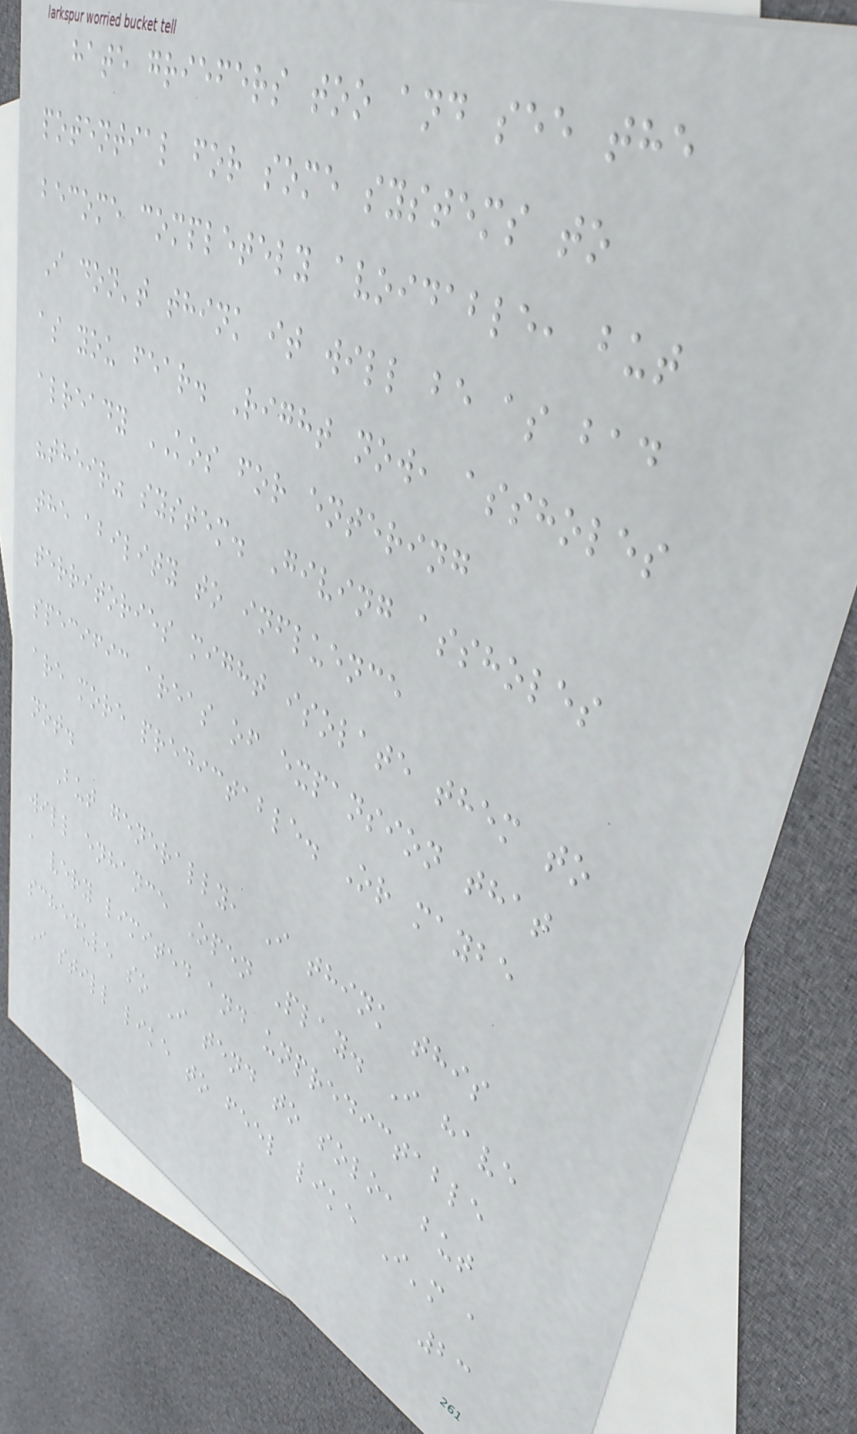hate griefers too and see the
potential for some systems to
become completely avoidable, but
I don't think it will be as bad
as you fear. Right now, assholes
already KOS for entering
"their" system. Giving assholes
the ability to influence
territories might isolate them to
specific areas of expansion that
are more predictable. Or maybe
not.
But generally, I think this
will enhance Open Play. I have
a very limited and unpredictable
schedule so I tend to solo, but
I still like to feel like I'm a
23
